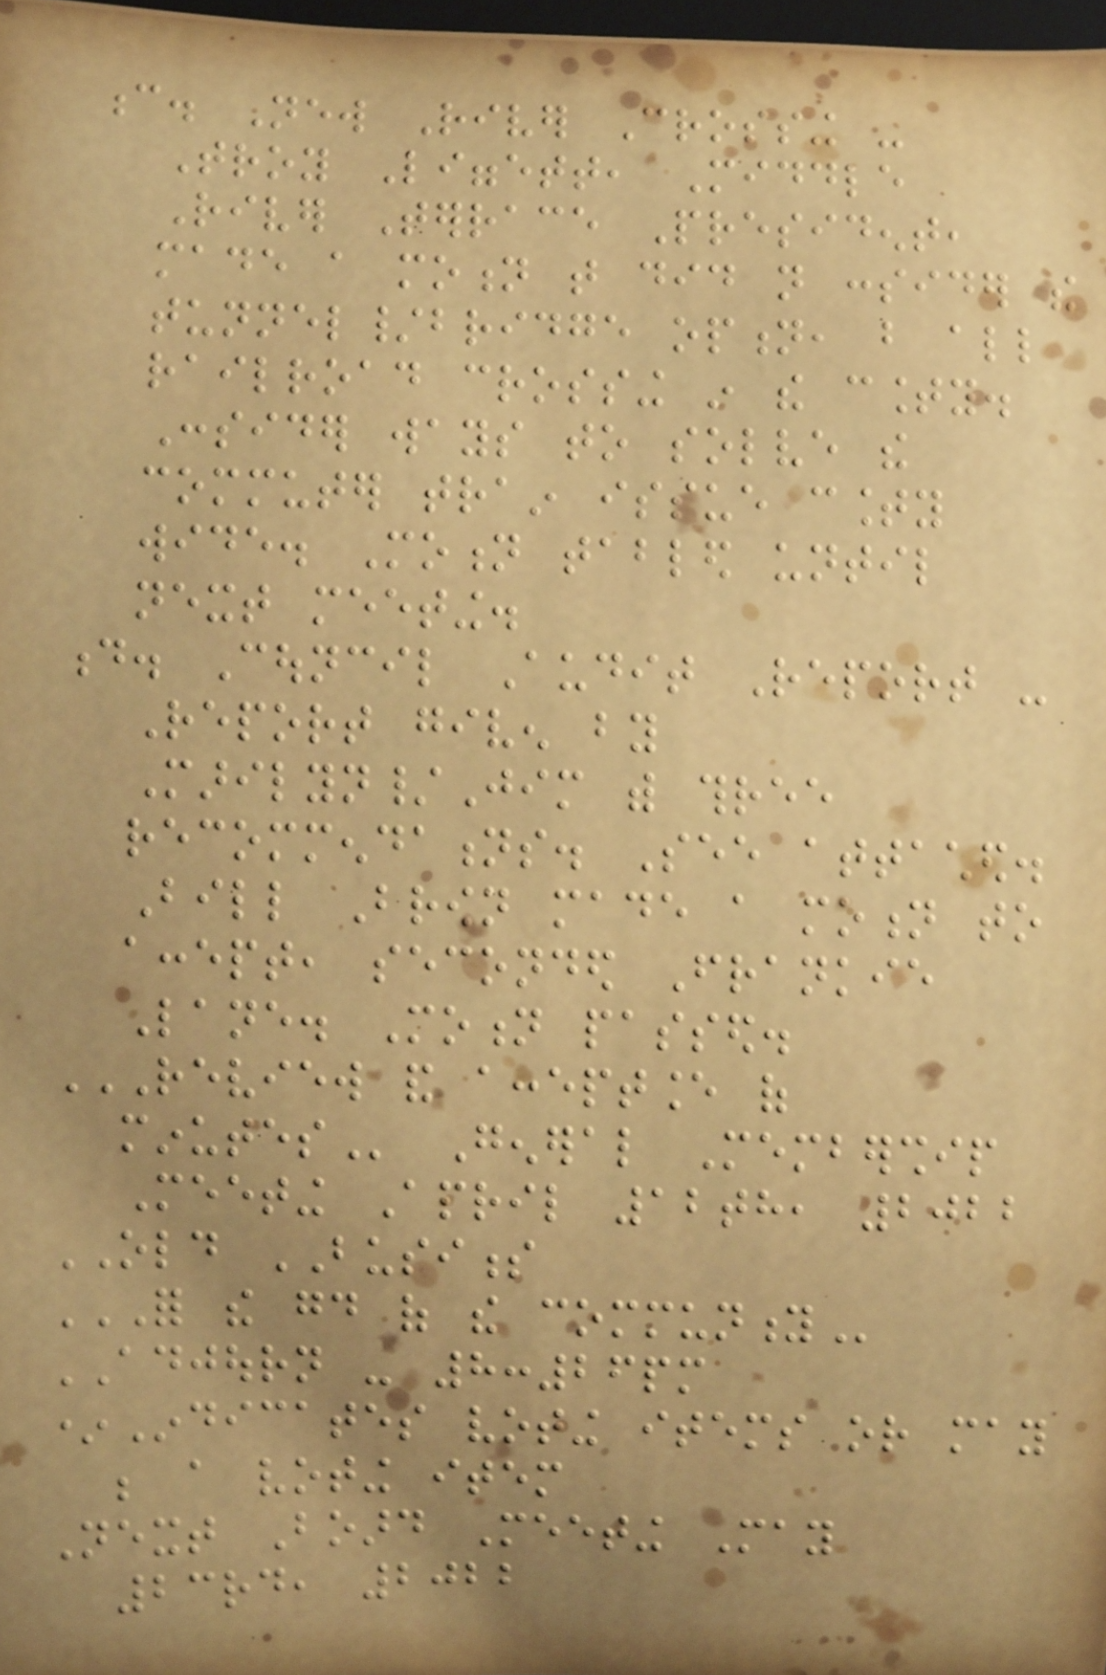c. New River Crossing -
Troy Liggett, Middle
River Terrace President,
made a motion that did not consider the
tunnel/bridge option, but all
railroad crossing in the county.
Consider ways to solve the
commuter train issue county
wide. Motion tabled until
next meeting.
d. Council Audit Report -
Report given by
Marilyn/Jim with three
recommendations. See attached.
Bill Brown made a motion to
accept, seconded Frankie
Lane. Motion passed.
REVIEW AND ACCEPTANCE OF
MINUTES General Membership
Meeting April 12th, 2022
OLD BUSINESS
FOR THE GOOD OF THE COMMUNITY
ADJOURN - 8:26pm
*Indicates voting items or may
be a voting item
Next Board Meeting May
23rd, 2022
